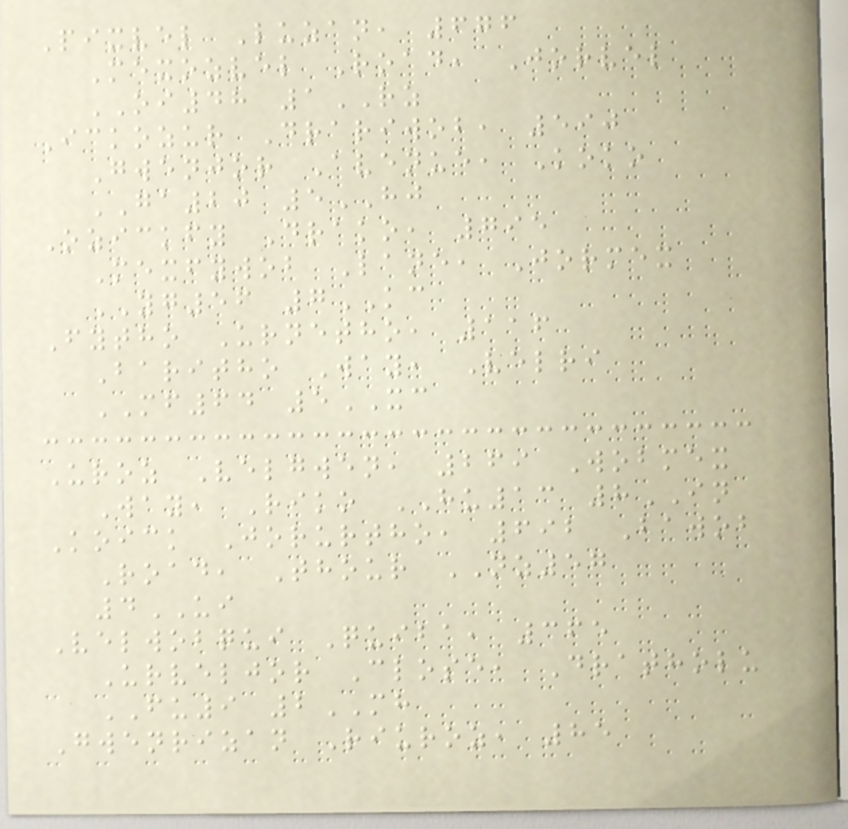Pixvel Luzan, 676
Mexozvel Road, Jorvel
OI48 1RZ
Ickozur Drariwob, 590
Gwenjor Avenue, Koko
GA20 5HJ
Ozickfy Drako, 795
Mexfywob Lane, Jormex
YG56 7KC
Fytho Urnetho, 116
Baritho Way, Velri
MF64 5XC
Uroz Velgwen, 269 Wobmex
Way, Riko HU13 8IN
Koick Jorurtho, 692 Bawob
Road, Thour NZ57
4UI
Velwobqui Quiba, 365
Urveljor Close, Dratholu
FU9 2MH
Gwenrizan Riuroz, 85
